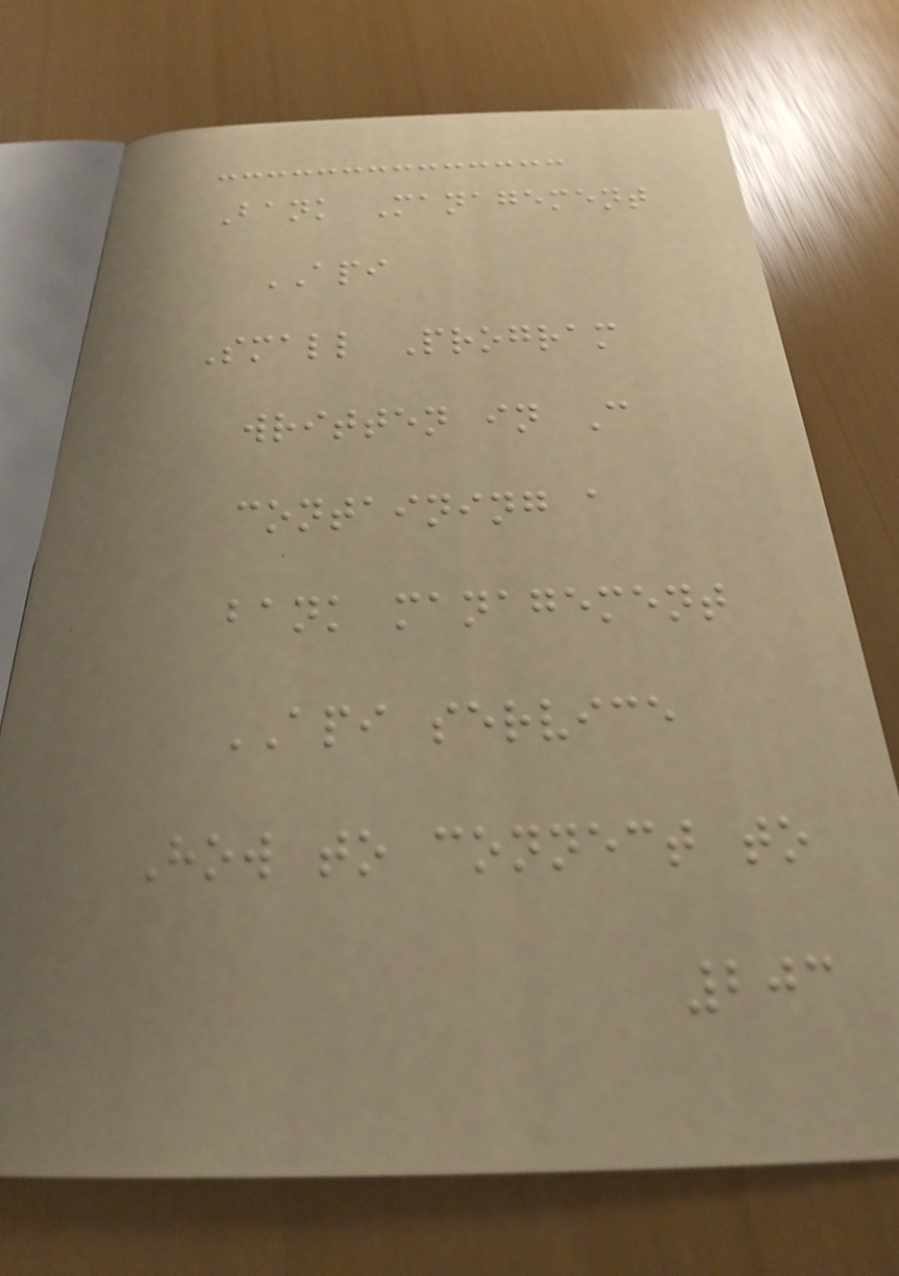Bank Management
API
Small Program
written in C
containing a
bank management
API service
How to connect to
203
